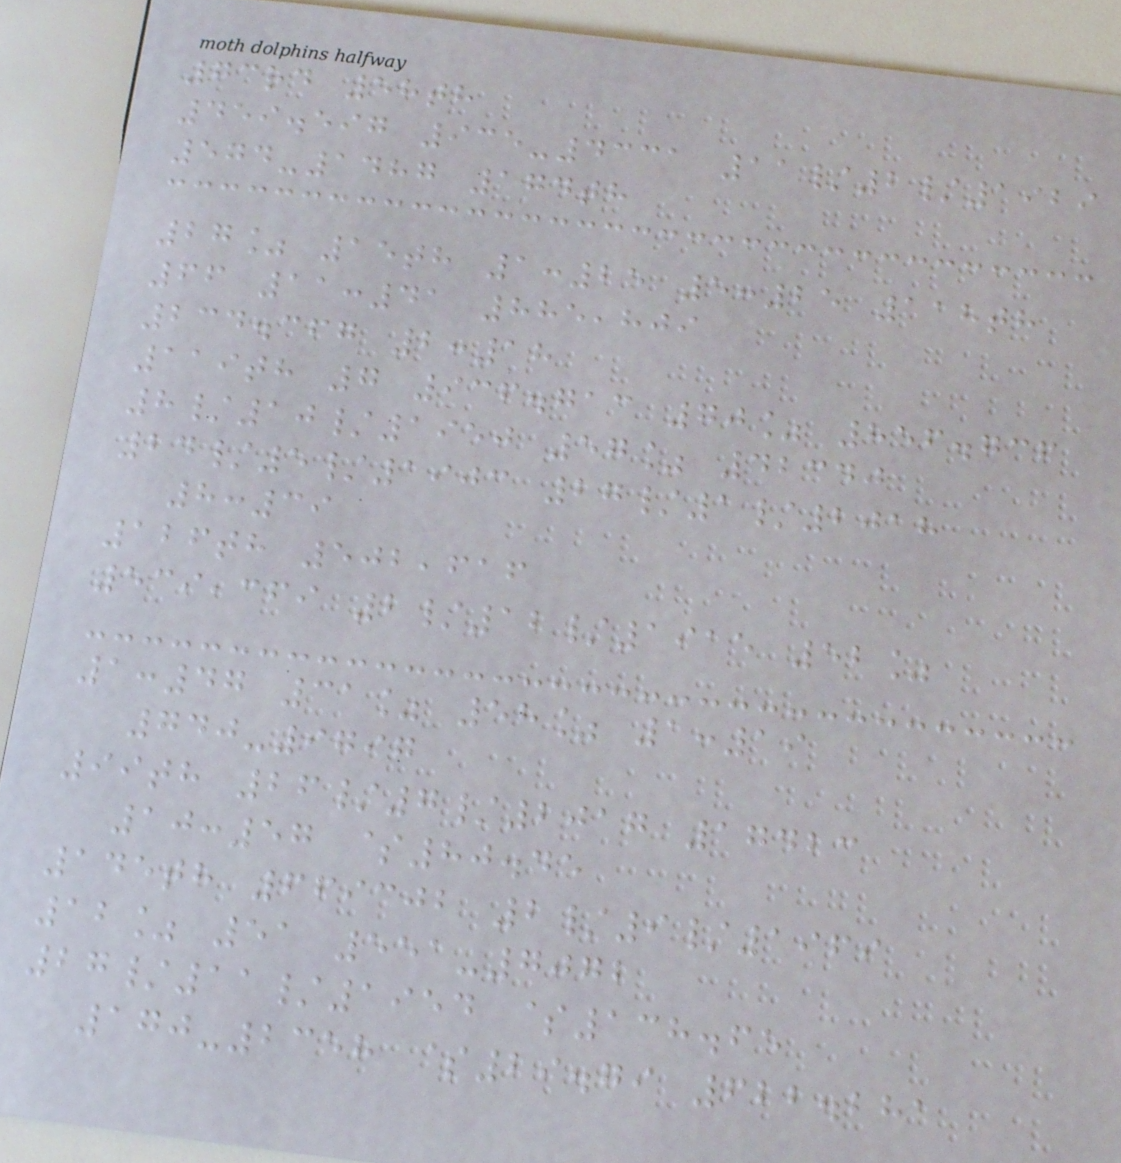73rd 58th
459.597 935-4331 11/2/1929
574-1487 174th
27% 15th 1:25 5:25 118th
66 11:41 885,809
234.367 2:18
119th 7 936.713 70% 856.736
8/10/1950 57% 42340
24/5/1903 27/1/2018
8:39
126th 502,616
539,369 2/12/1915 52%
1:47 31% 58% 1:19
740-9797
99th 26/7/2017 17423
10:57 $80.45
145th 669302 2/9/1969
12% 51 551-7072
27/11/1954 $138.65
170-2358 $29.79 622.281
